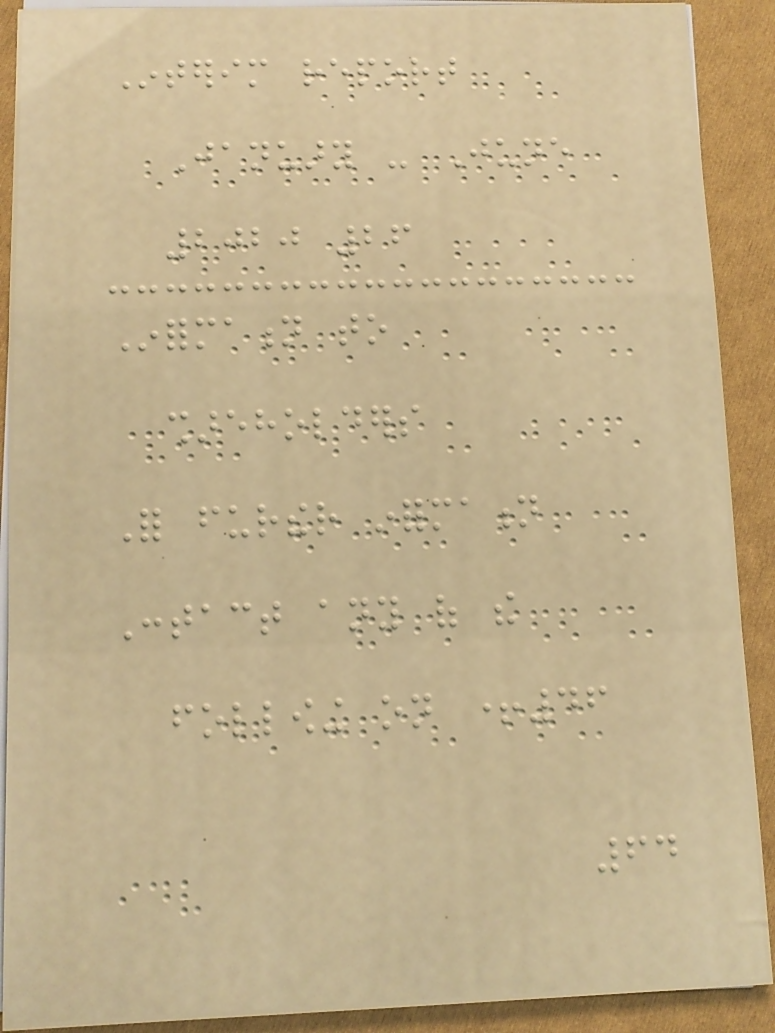Interim report
January - June
2020 26
Information to
shareholders
For further information
Contact any of the
following on +46
64
